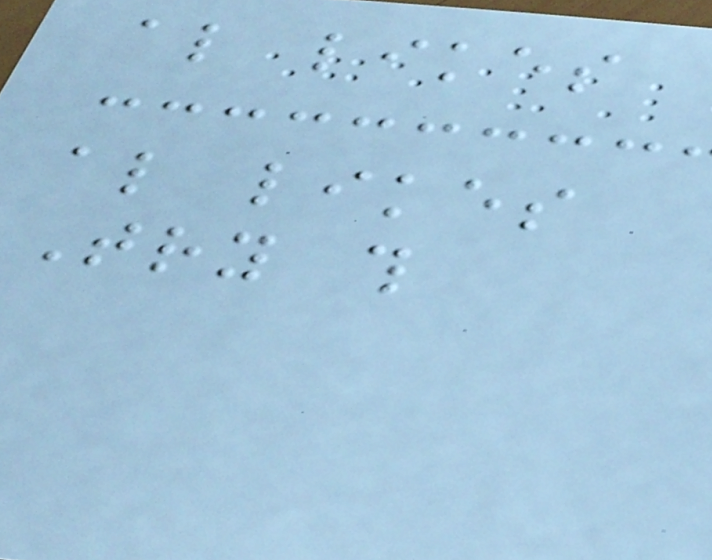also likes
also likes
Try this
